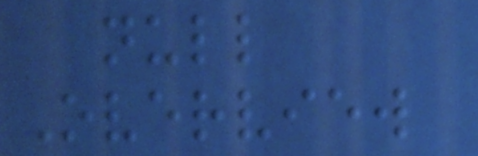null
Overview
